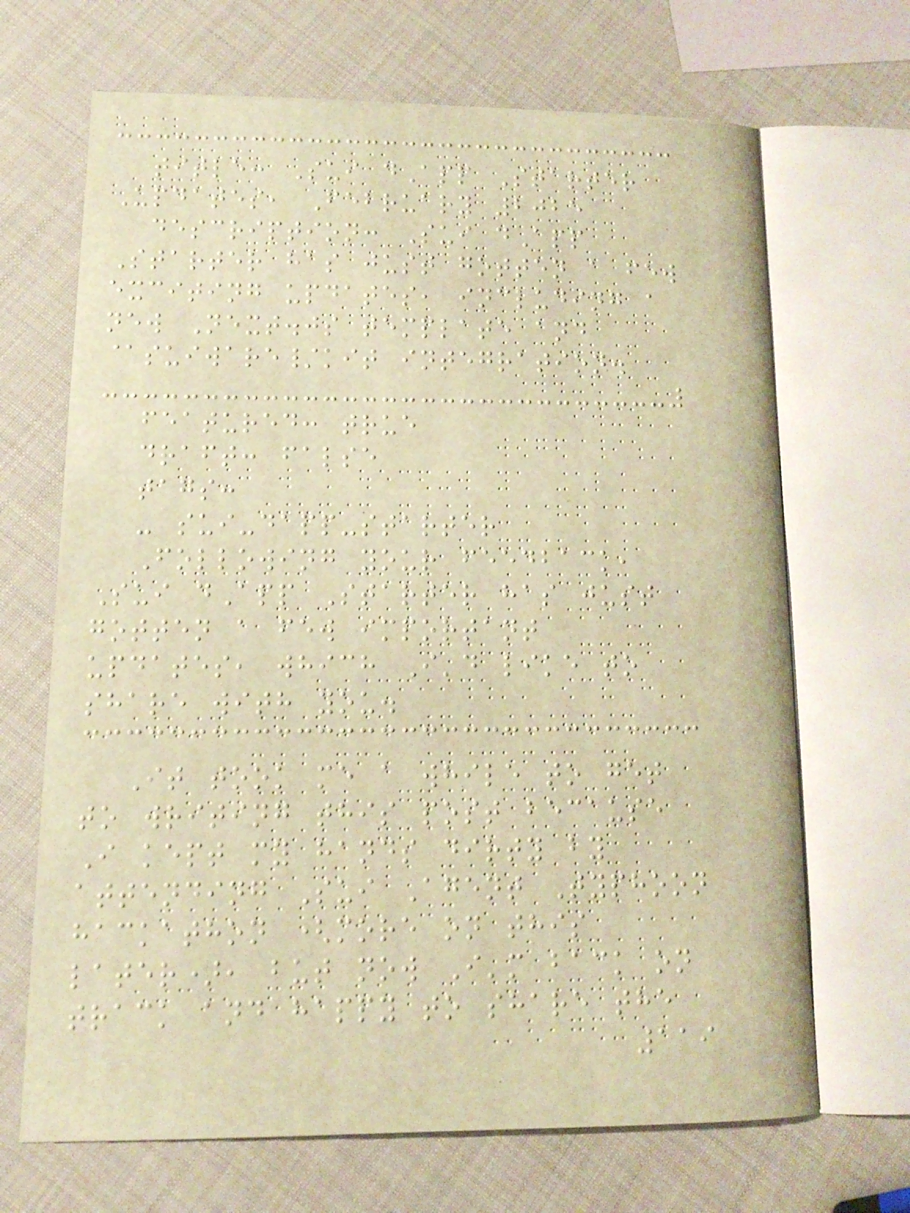title: Sui dApp Starter
Updates, February 2025
description: Sui dApp
Starter has just gotten a few
exciting updates, including a
new Next.js template and
@suiware/kit integration.
featured: true
draft: false
tags:
- sui-dapp-starter
Following your feedback,
Sui dApp Starter has just
gotten a few important
updates, which I'd like to
share with you.
It took me a while to get
to writing this post because
I kept my hands dirty by
attending Sui Agent Typhoon
hackathon (more on this
later), but now I'm back on
track and happy to share the
119
